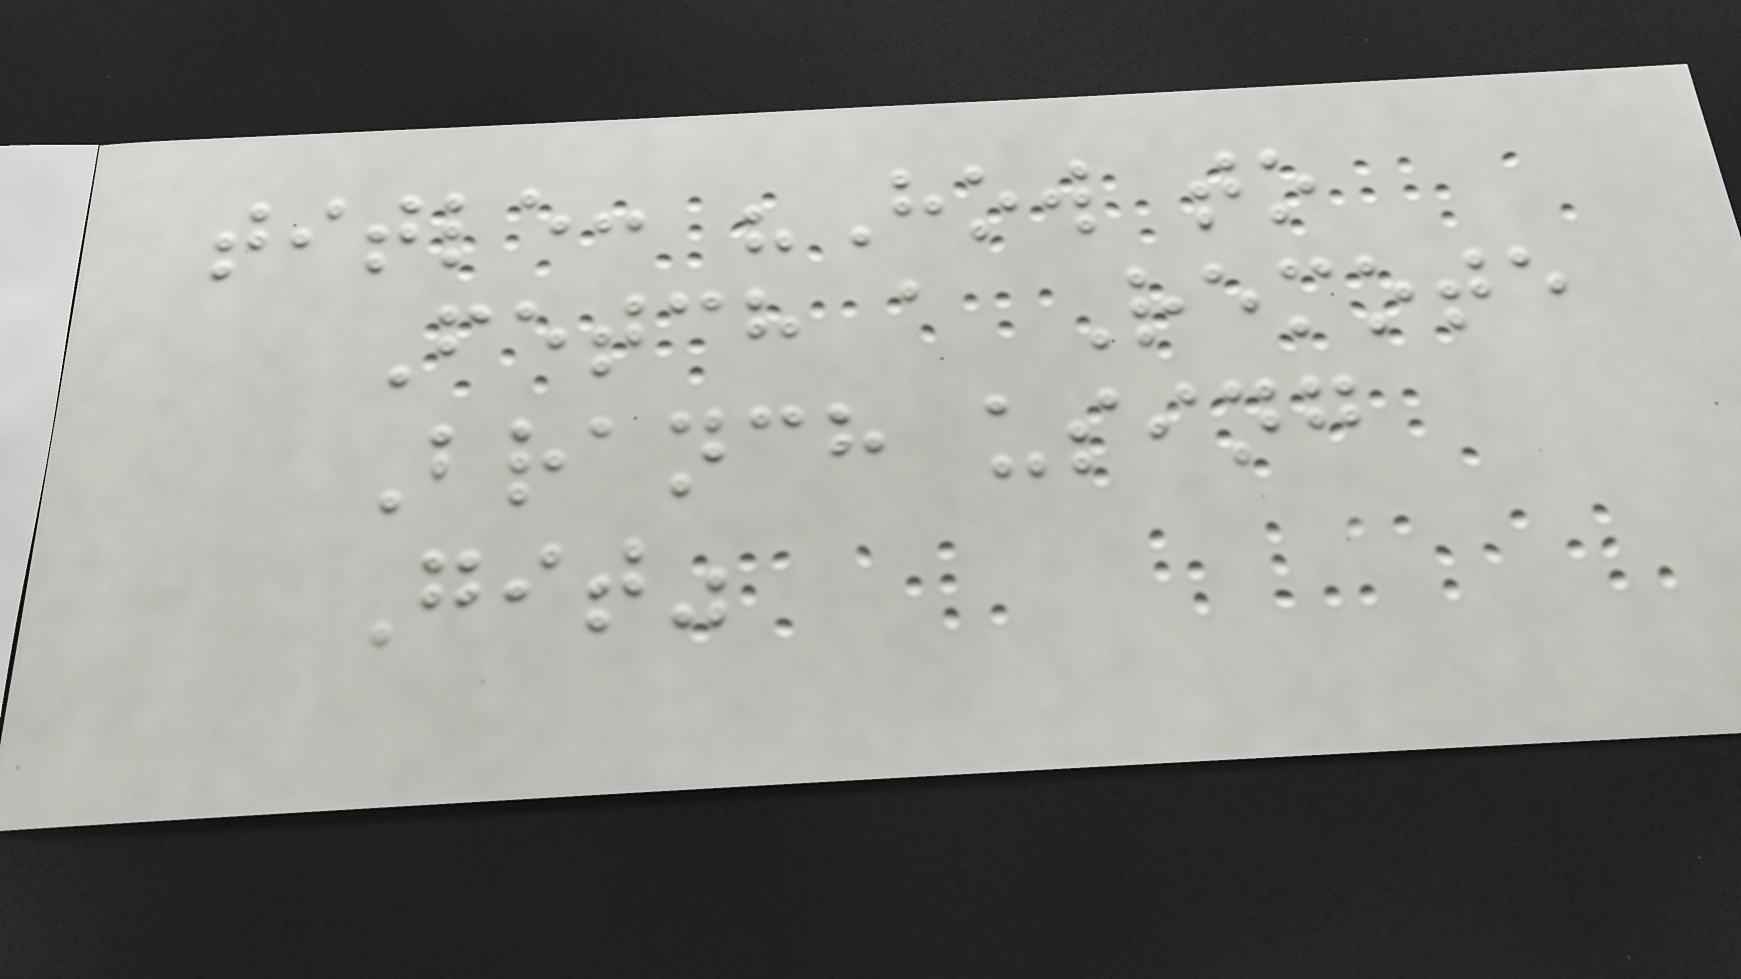title: "How to
Fetch a Remote
Branch using
Git"
